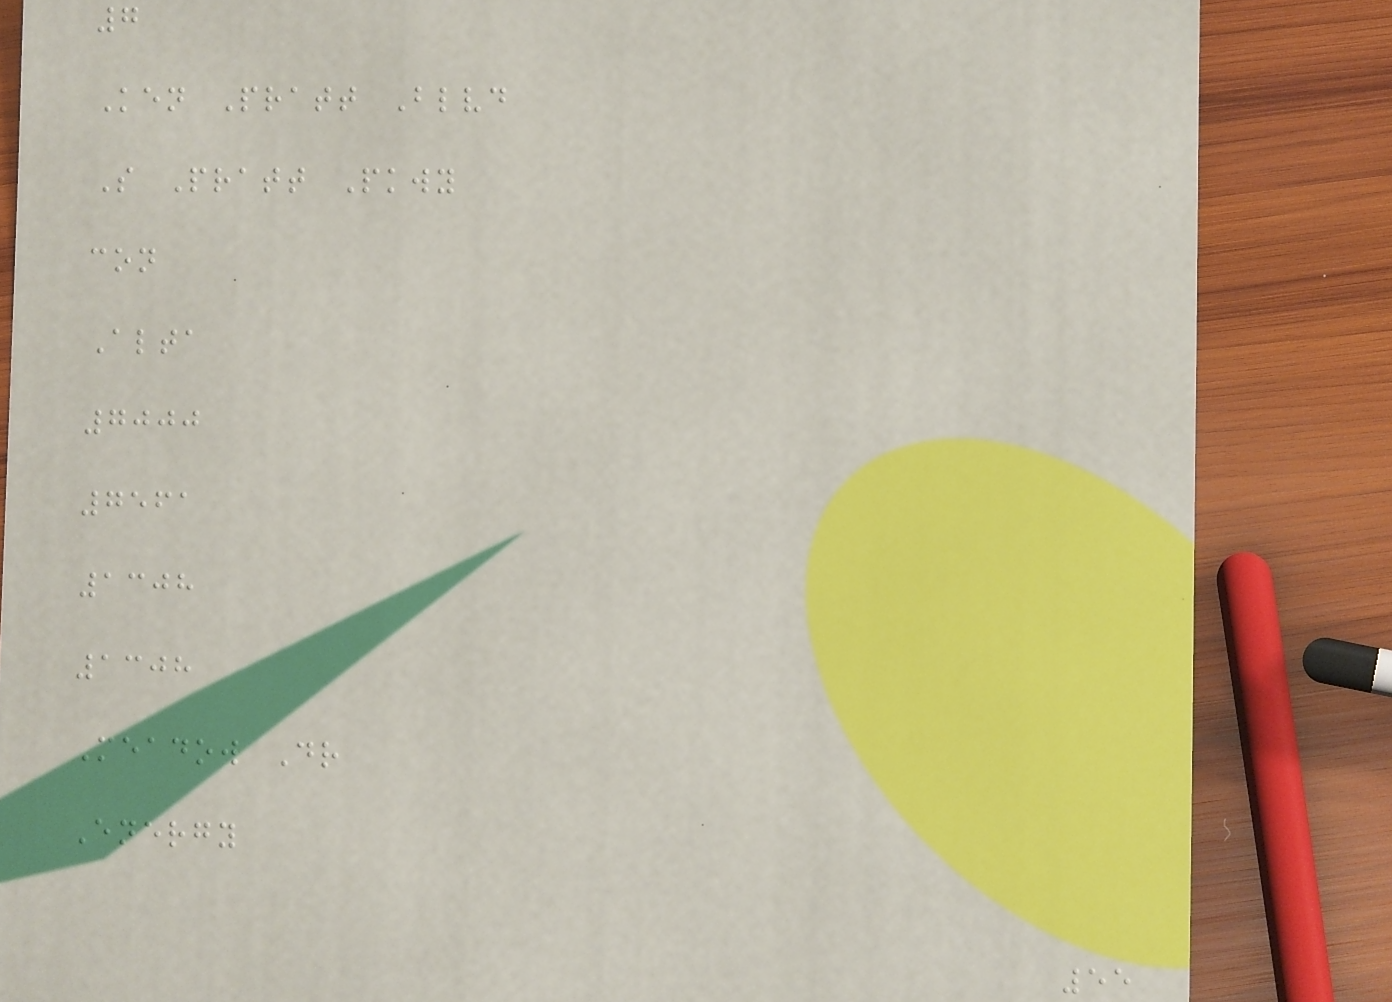7
Ken Pratt Blvd
S Pratt Pkwy
con
Alta
7000
7561
1308
1308
Meadow Dr
Energy
55
